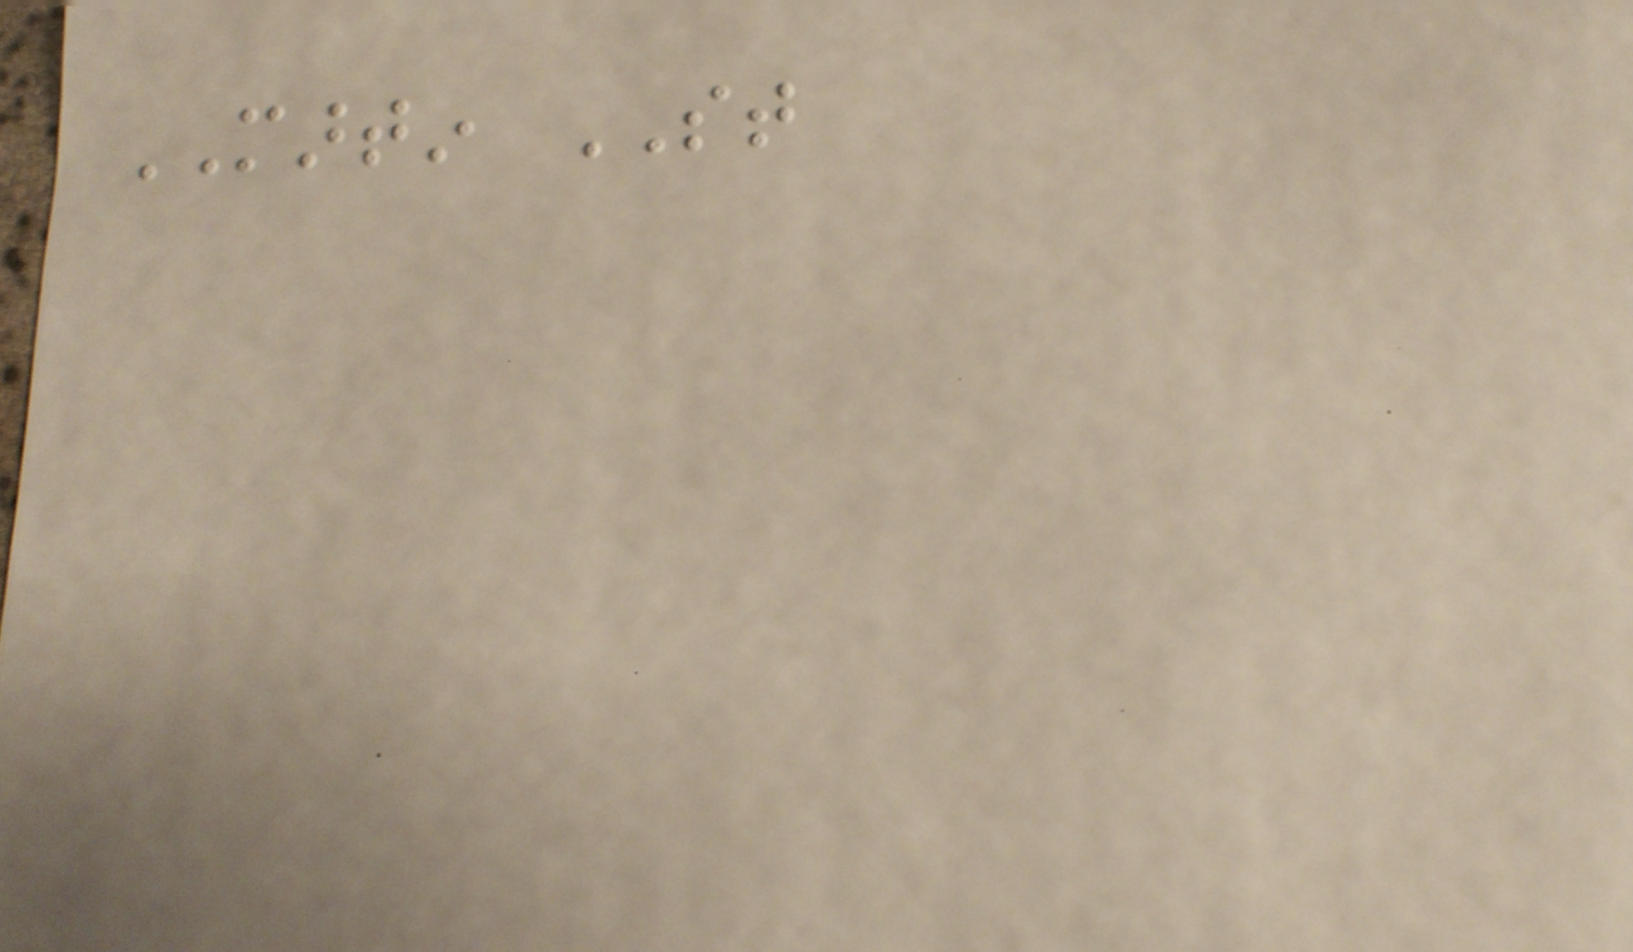MARTIN ST
